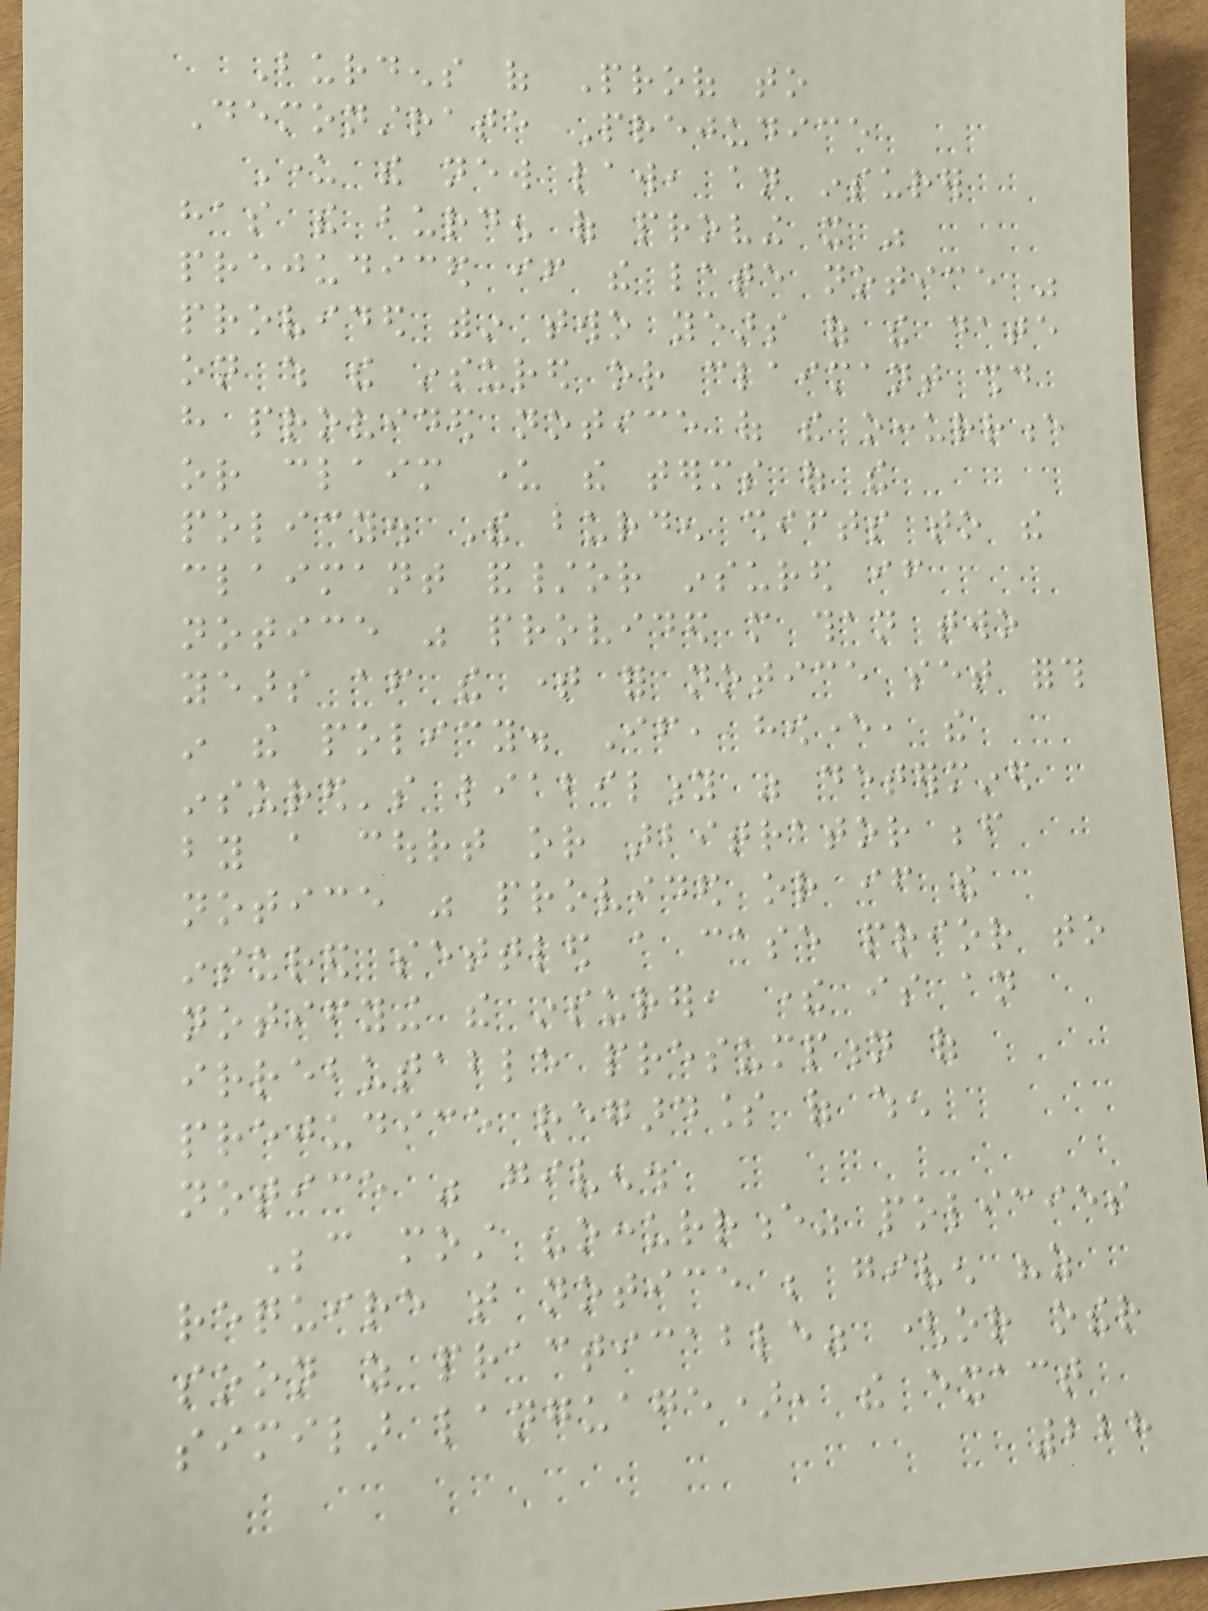Burdens of Proof to
Demonstrate Prejudice
Under the new law, an insurer
has the burden of proving it was
prejudiced if the late notice was
provided within two years of the date
on which the insured or claimant should
have provided notice of the occurrence
or claim under the terms of the
policy. The burden shifts to the
claimant and/or insured if
notice was provided more than two
years after the time for notice set forth
in the policy. If, however, the
insured's liability was determined
by a court or arbitrator before
notice was provided or if the
insured settled a case prior to
notifying the insurer, there is an
irrebutable presumption of
prejudice regardless of when
notice was given.
Because most "occurrence" policies
require that notice be given "as
soon as practicable" (or other
similar language), the exact
228
